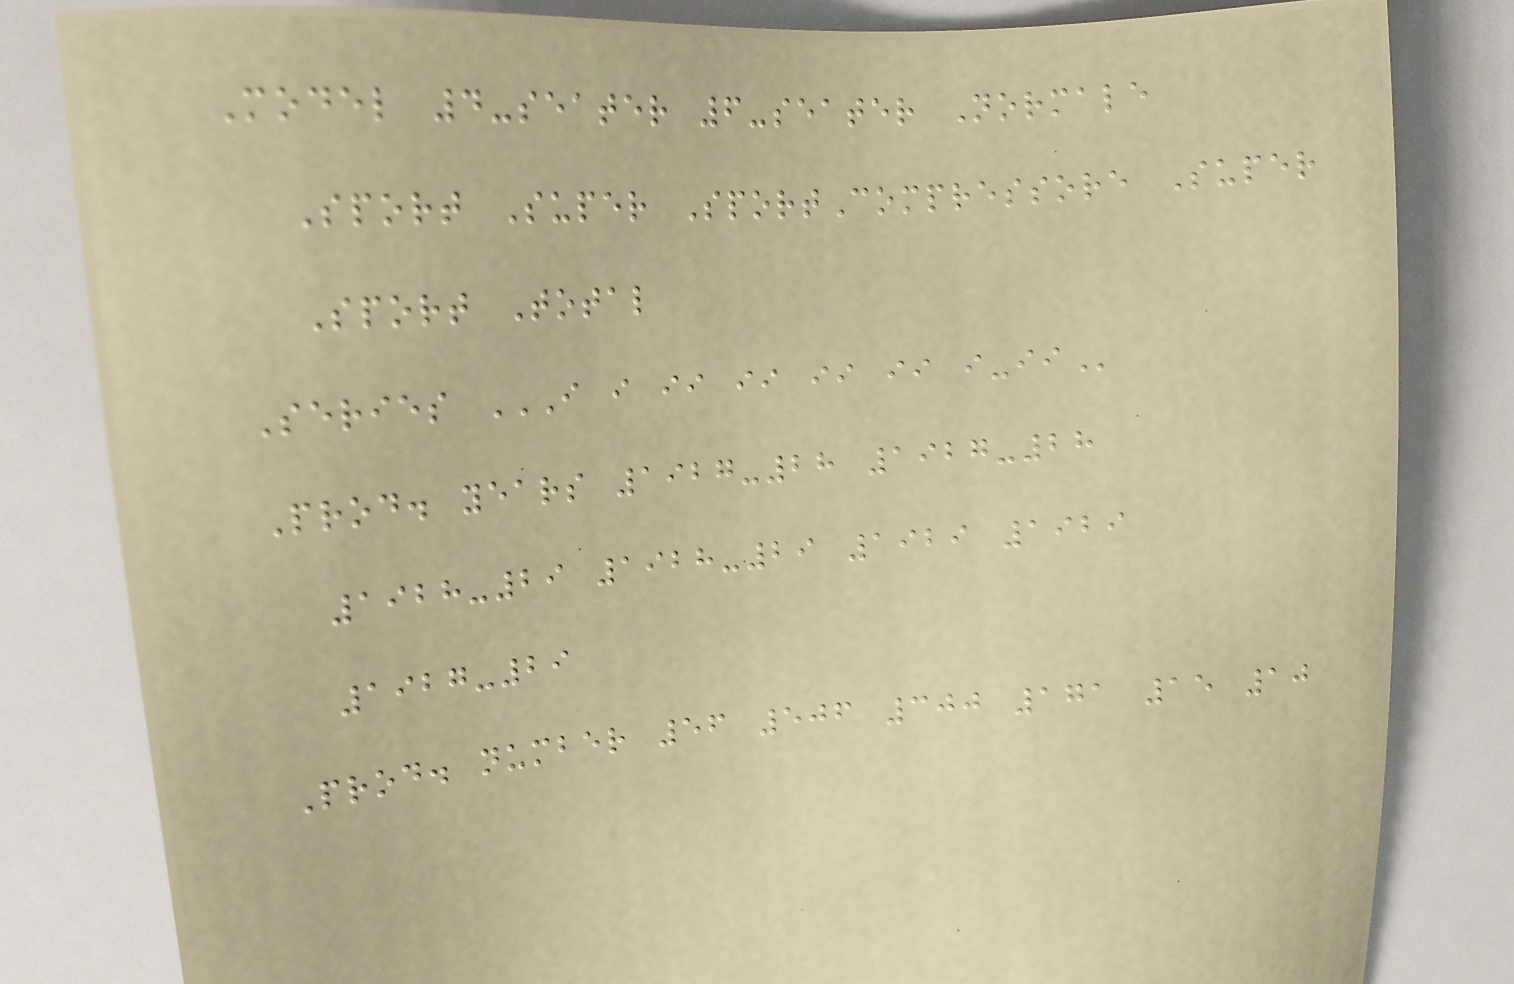Model 4-seater 6-seater Normale
Sport Super SportCompressore Super
Sport Total
Series I I II II II II I-II
Prod. years 1927-28 1927-28
1928-29 1928-29 1929 1929
1927-29
Prod. number 56 506 300 171 15 10
